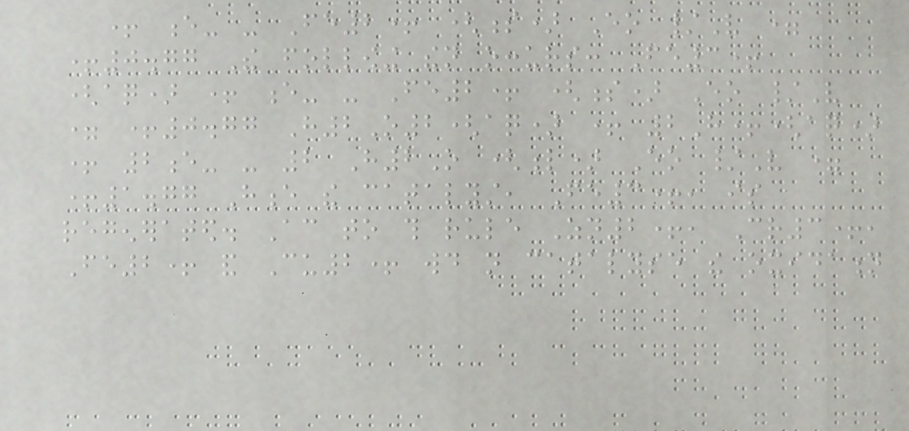+ e- - Fe2+ (s) Eo /V =
+0.77 The following then occurs: Fe3+
(aq) + e- - Fe2+ (s) Eo /V
= +0.77 H2O2(aq) + 2H+(aq)
+ 2e- - 2 H2O (l) Eo /V =
+1.77 Hence the catalyst, Fe3+, is
regenerated. According to this rule Zn2+, Cr3+,
Fe2+ and Cu2+ would not catalyse the oxidation
